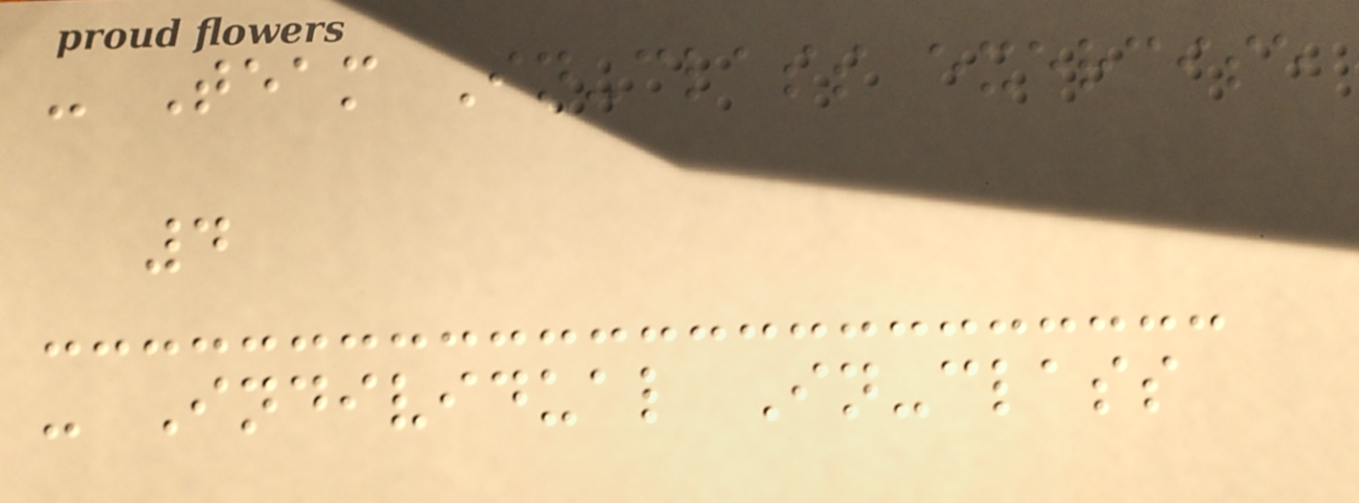- Team In-class exercise
4
- Individual In-class
